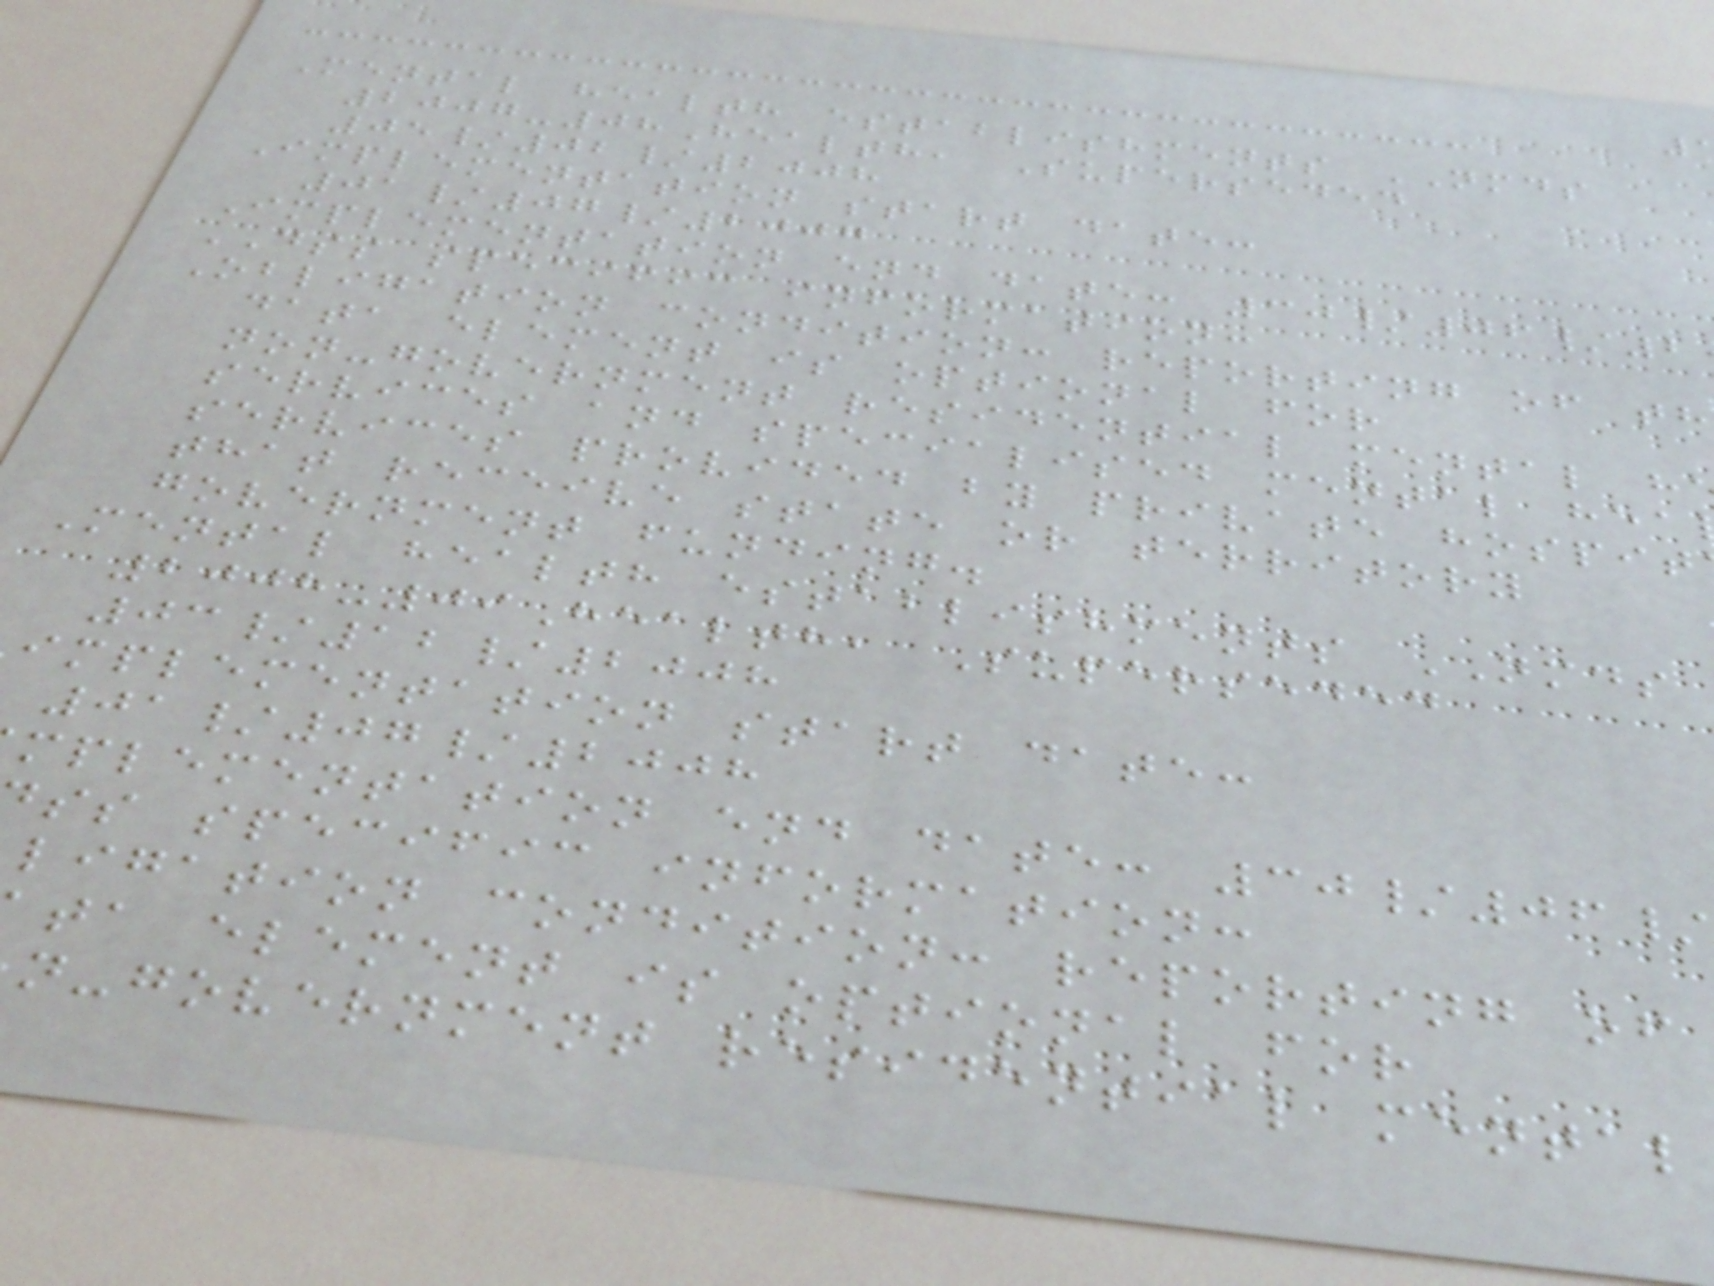Mental health establishments NMDS
2007-08Health, Superseded
05/02/2008
Implementation start date:
01/07/2007
Implementation end date: 30/06/2
DSS specific information:
Obligation condition: reporting of th
data element is optional for
non-government residential mental h
services and specialised mental hea
services provided by private hospit
that receive state or territory
government funding.
Mental health establishments NMDS
2008-09Health, Superseded
03/12/2008
implementation start date:
01/07/2008
mplementation end date: 30/06/
ss specific information:
ligation condition: reporting of
ta element is optional for
n-government residential mental
